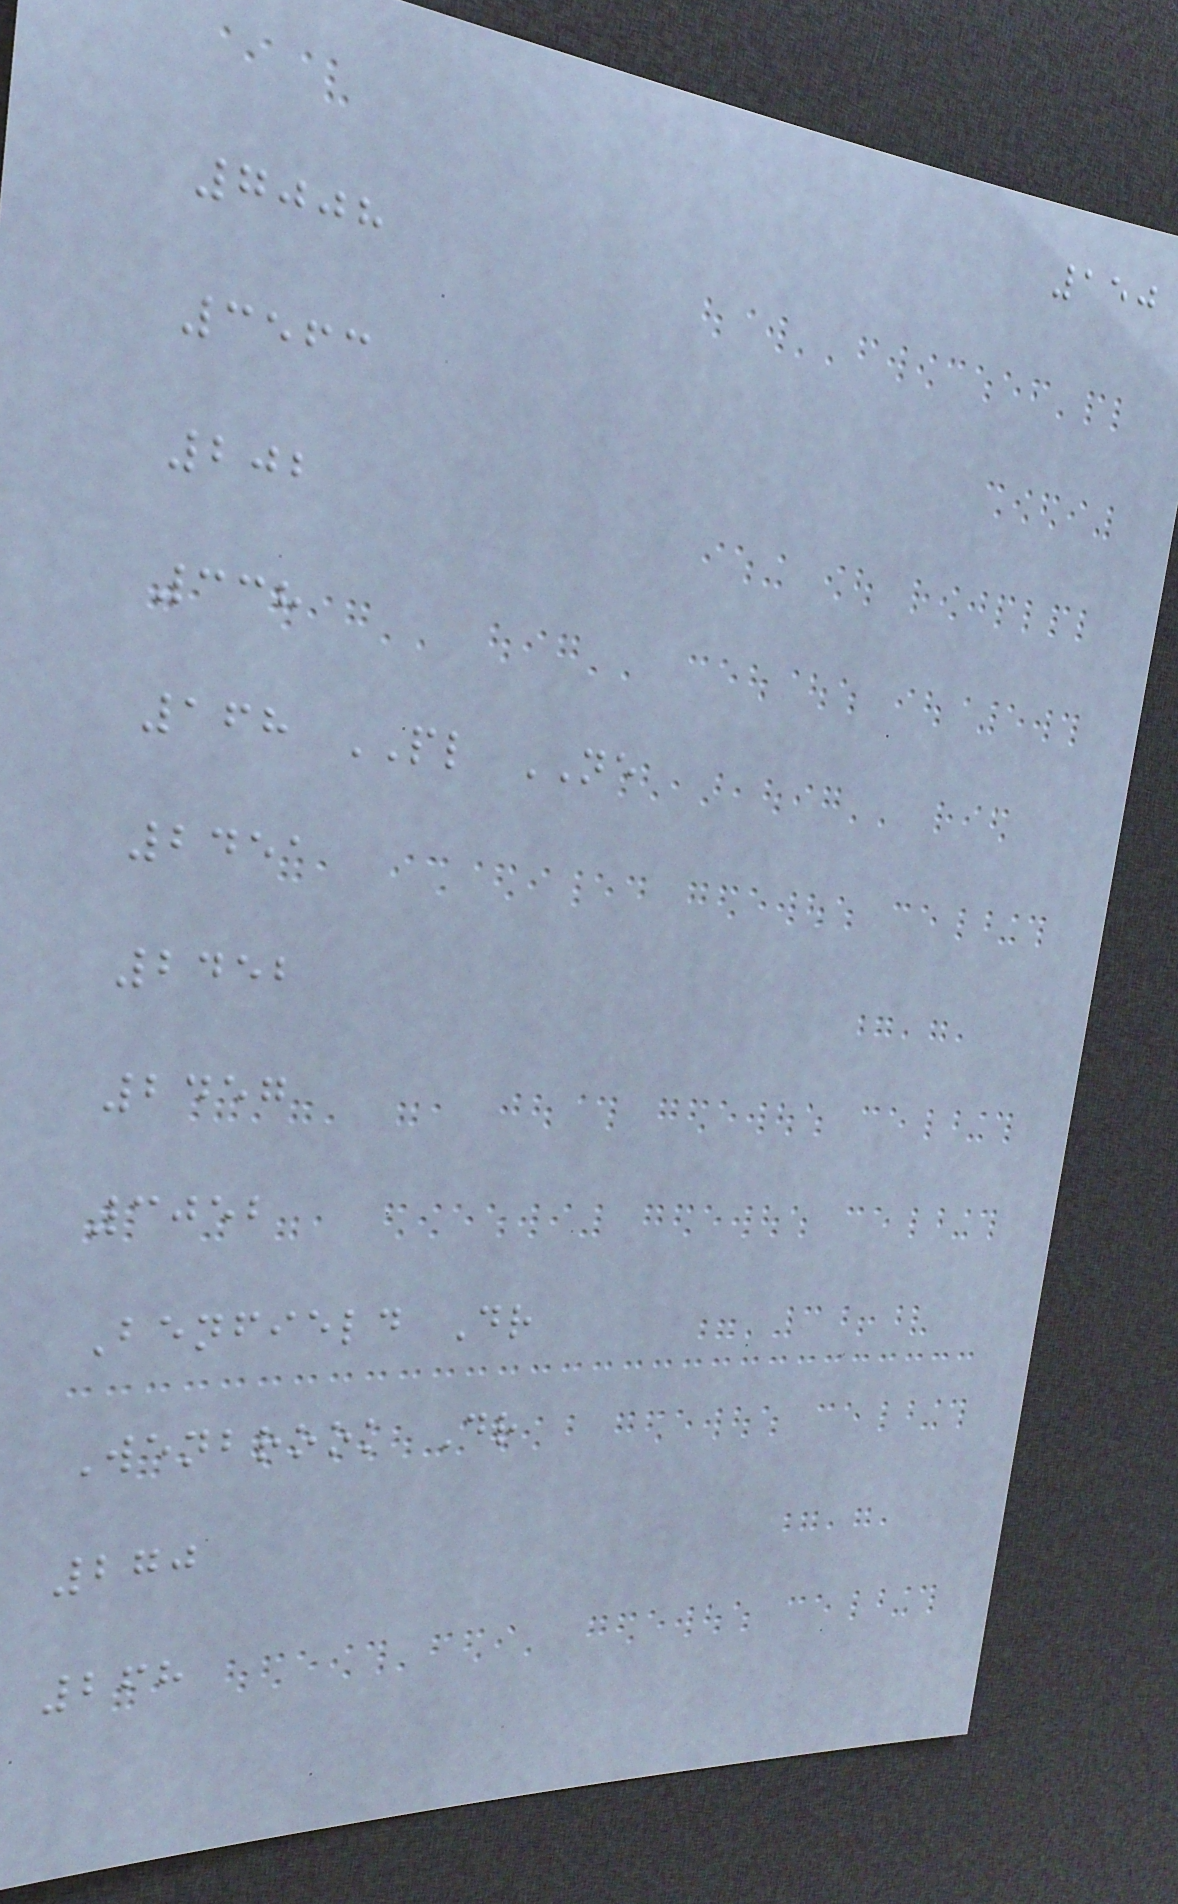150
7008
3563
202
338
168 PL NE
2451
2452
2457
3052
Benfield Dr
Wenbrook Dr
270
268
